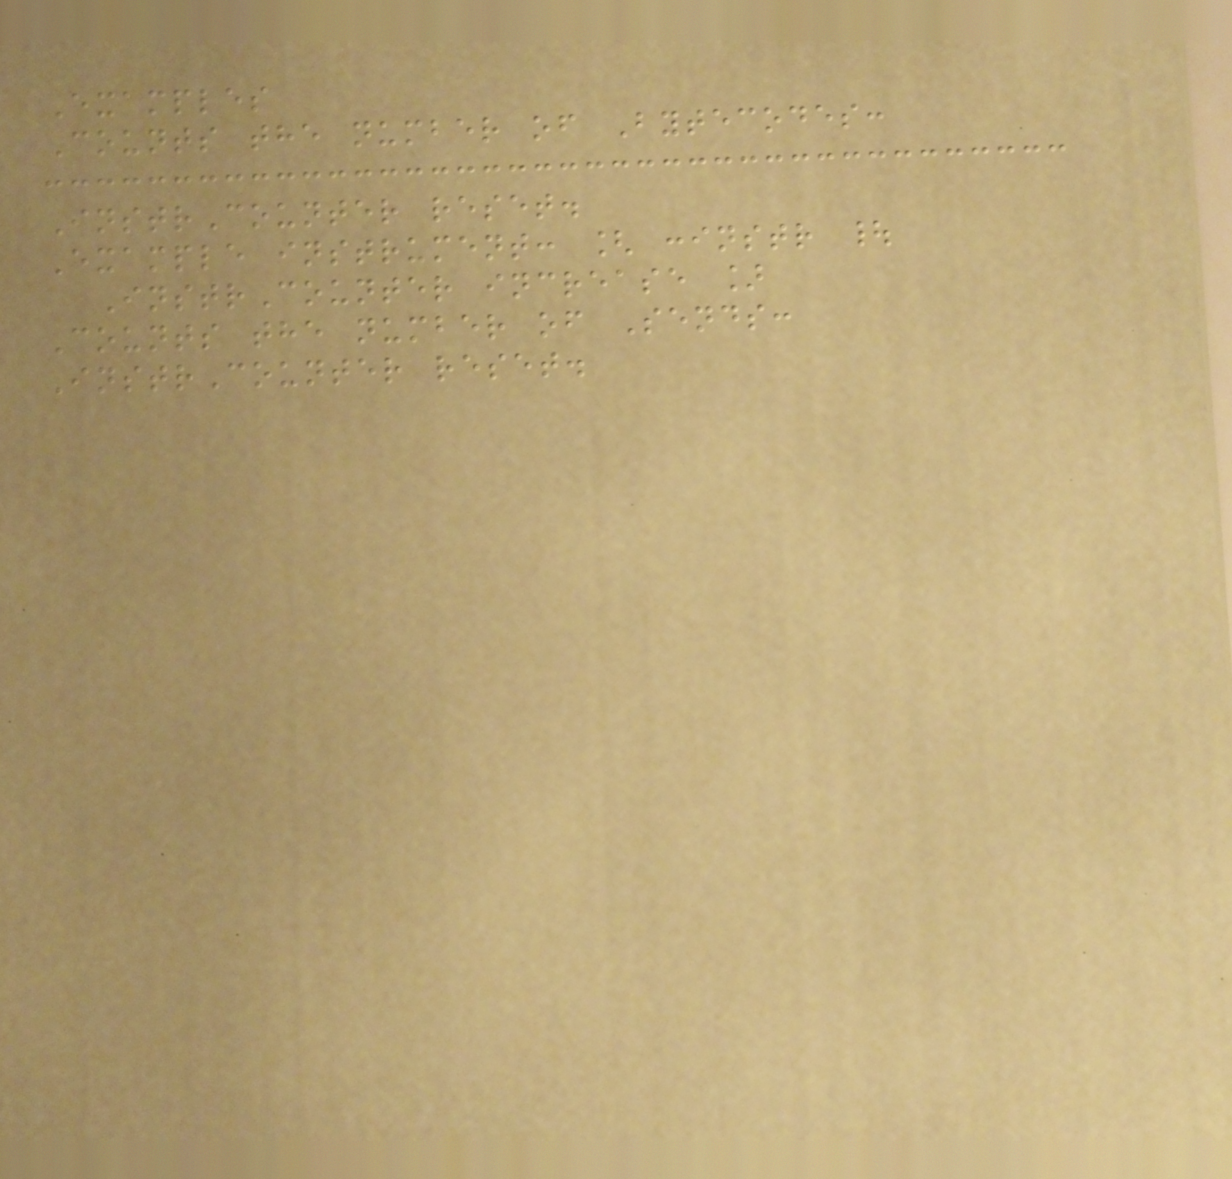Examples
Counts the number of Bytecodes:
InstrCounter reset.
Example instrument: [ :instr |
InstrCounter increase ]
Counts the number of Sends:
InstrCounter reset.
